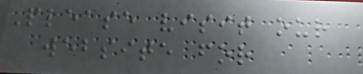Please visit our
website for
